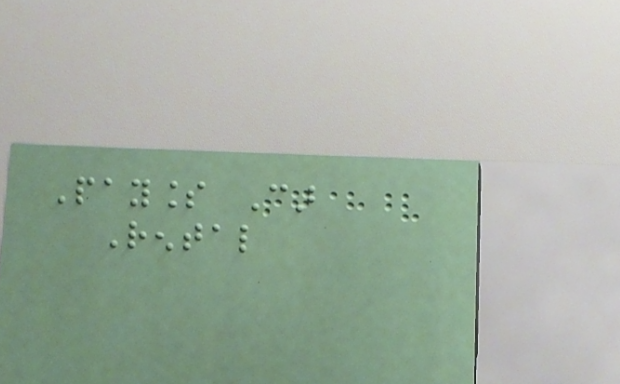Payless Car
Rental
